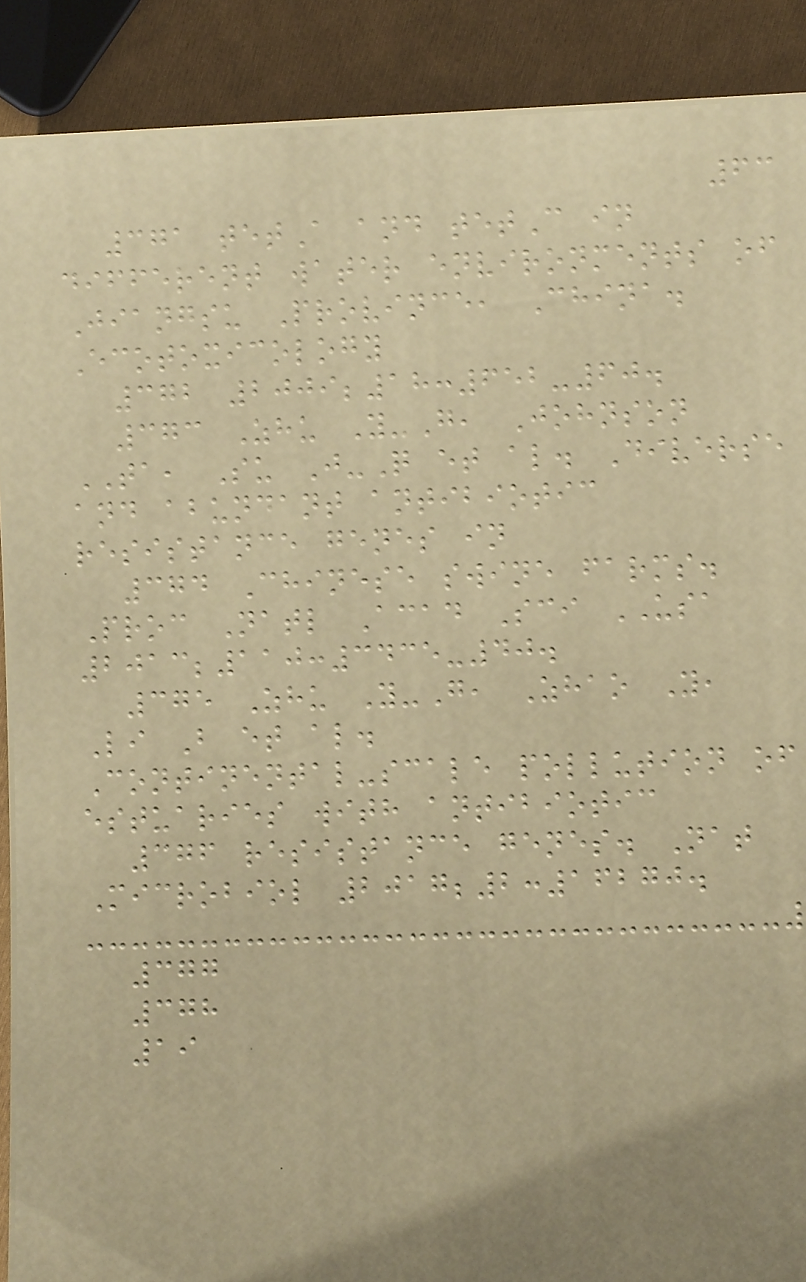63
371 tetA and tetC in
different water environments of
Jiangsu Province, China.
Ecotoxicology
372 2009;18:652-60.
373 Zhu Y-G, Johnson
TA, Su J-Q et al. Diverse
and abundant antibiotic
resistance genes in
374 Chinese swine farms.
Proc Natl Acad Sci USA
2013;110:3435-40.
375 Zhu Y-G, Zhao Y,
Li B et al.
Continental-scale pollution of
estuaries with antibiotic
376 resistance genes. Nat
Microbiol 2017;2:16270.
377
378
19
